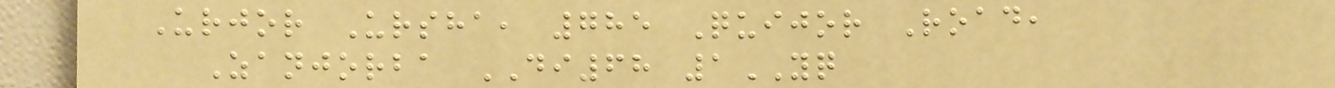Urjor Ursha, 785 Quijor Road,
Zanjorba DI68 1YQ
